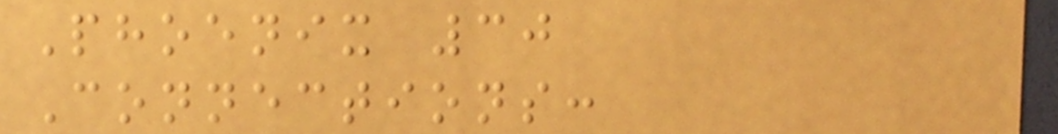Phoenix 30
Connections:
